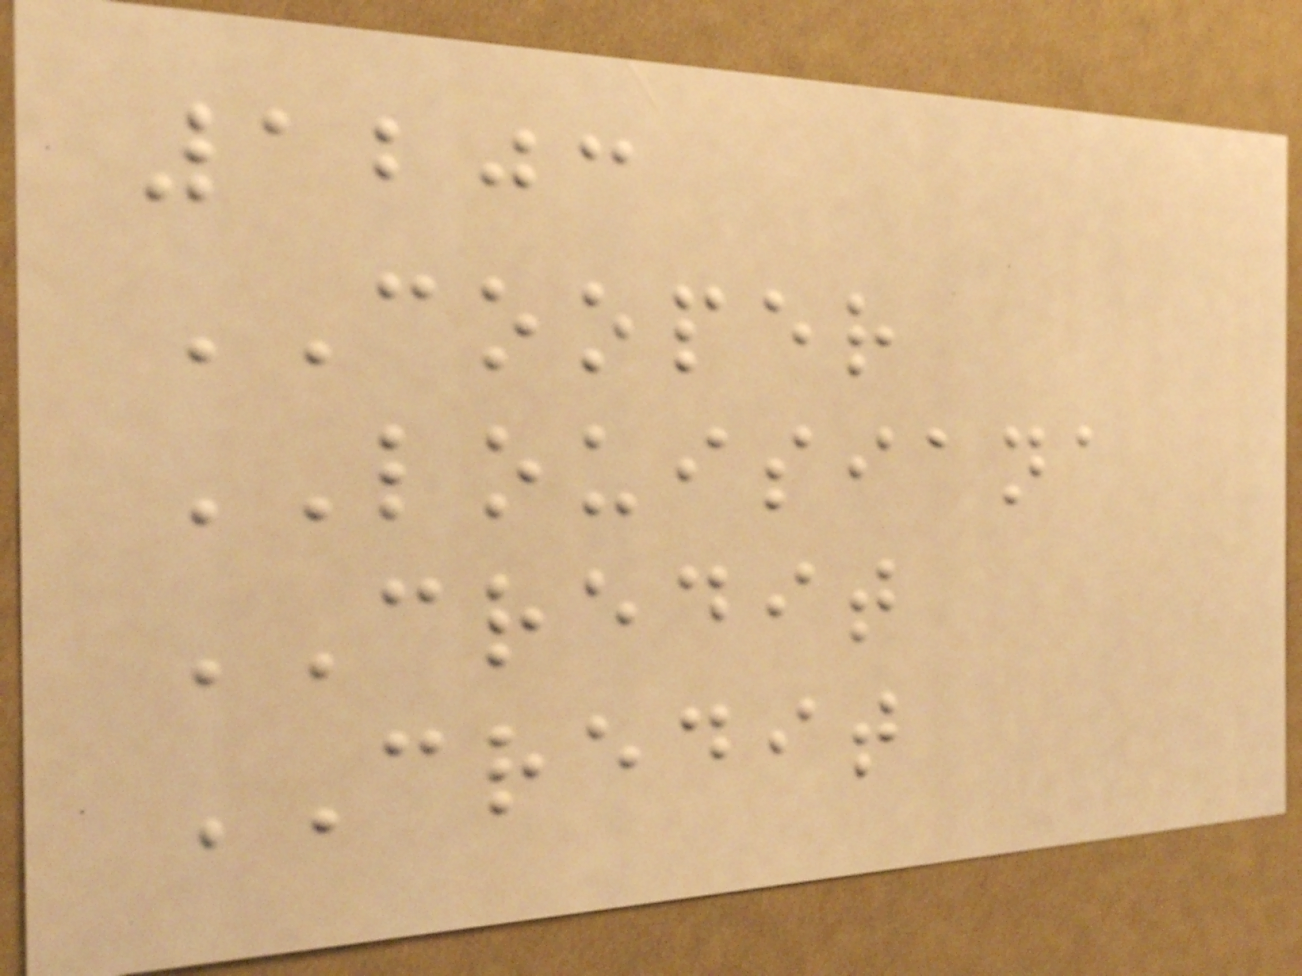1203
COOPER
LOUISIANA
CREDIT
CREDIT
